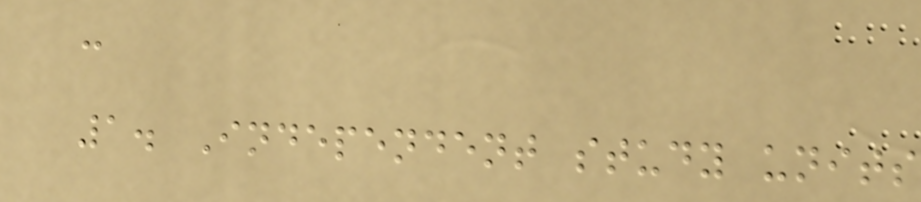-
1. Independent study units
